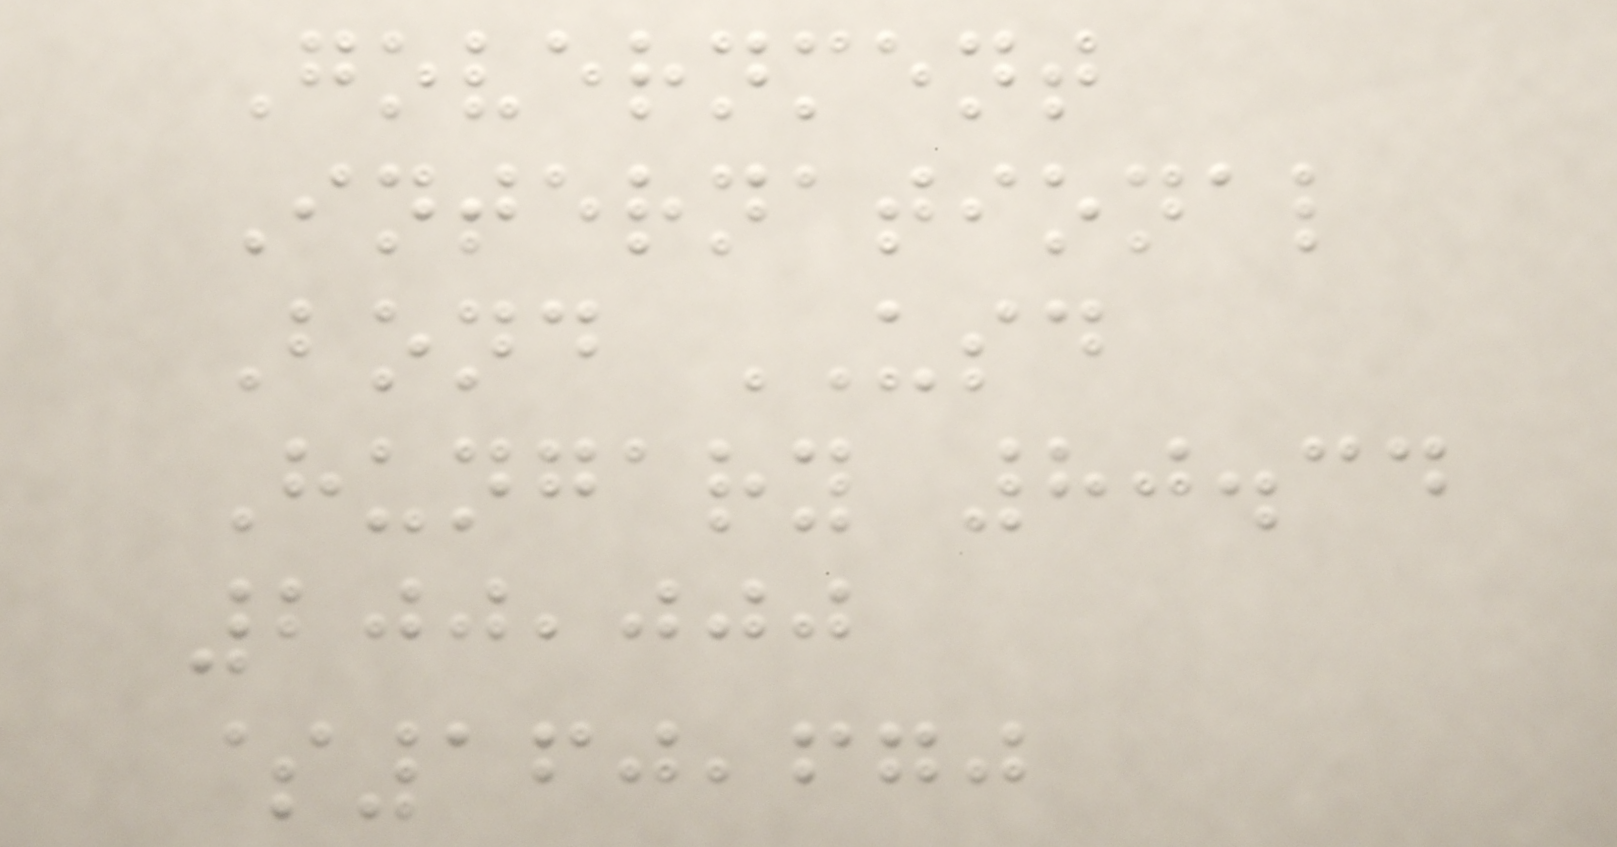Government
International
Bond USD
Hungary 80.34
200,000
$160,670
